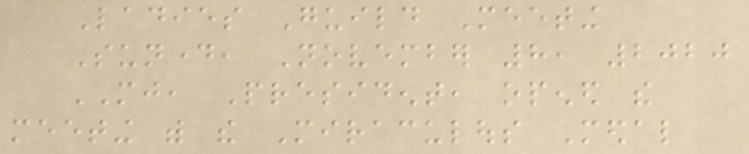Ladies Guild Meeting
Sunday, November 8, 2020
MJ, President, opened the
meeting with the Miraculous Medal
